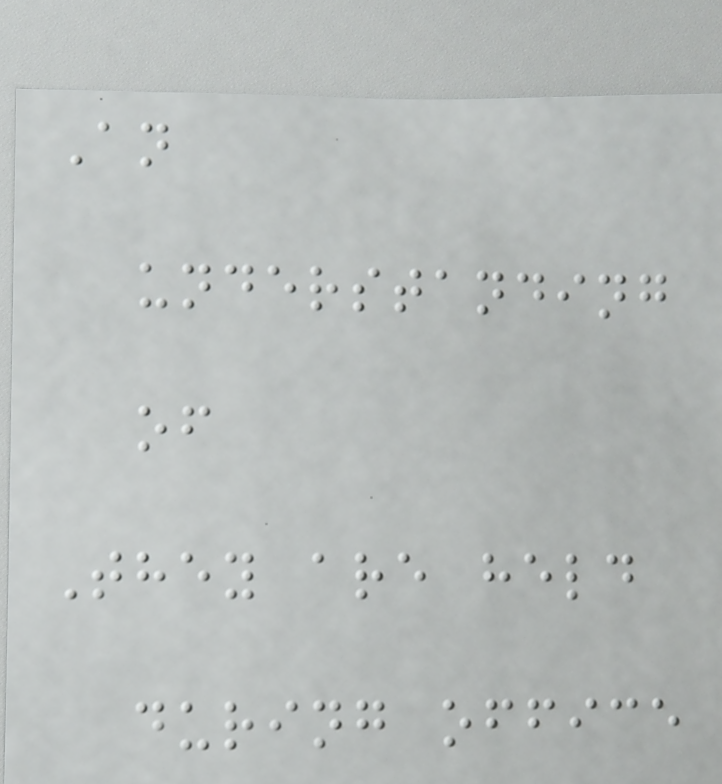An
understanding
of
They are held
during office
